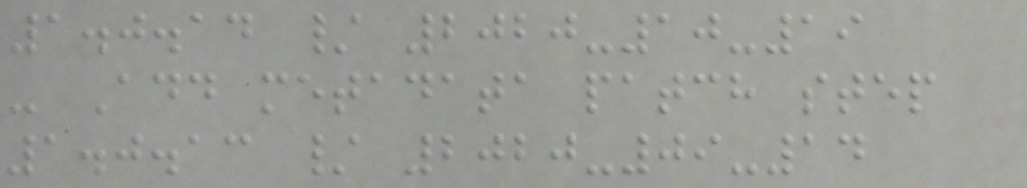1.0.14 / 2020-10-19
- Add metadata patch step
1.0.13 / 2020-09-14
